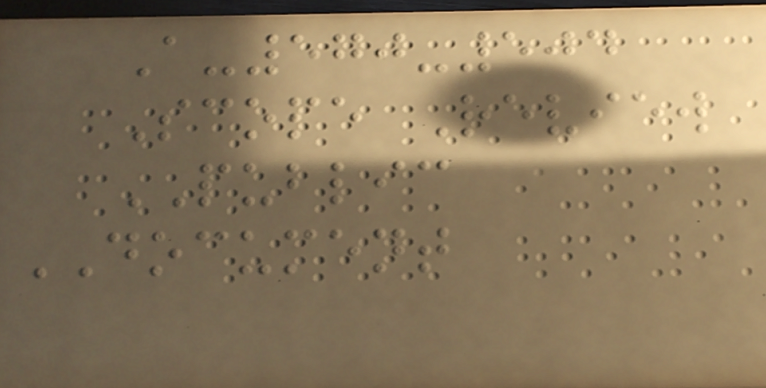A-570-504
Scope Review
PUBLIC
DOCUMENT
